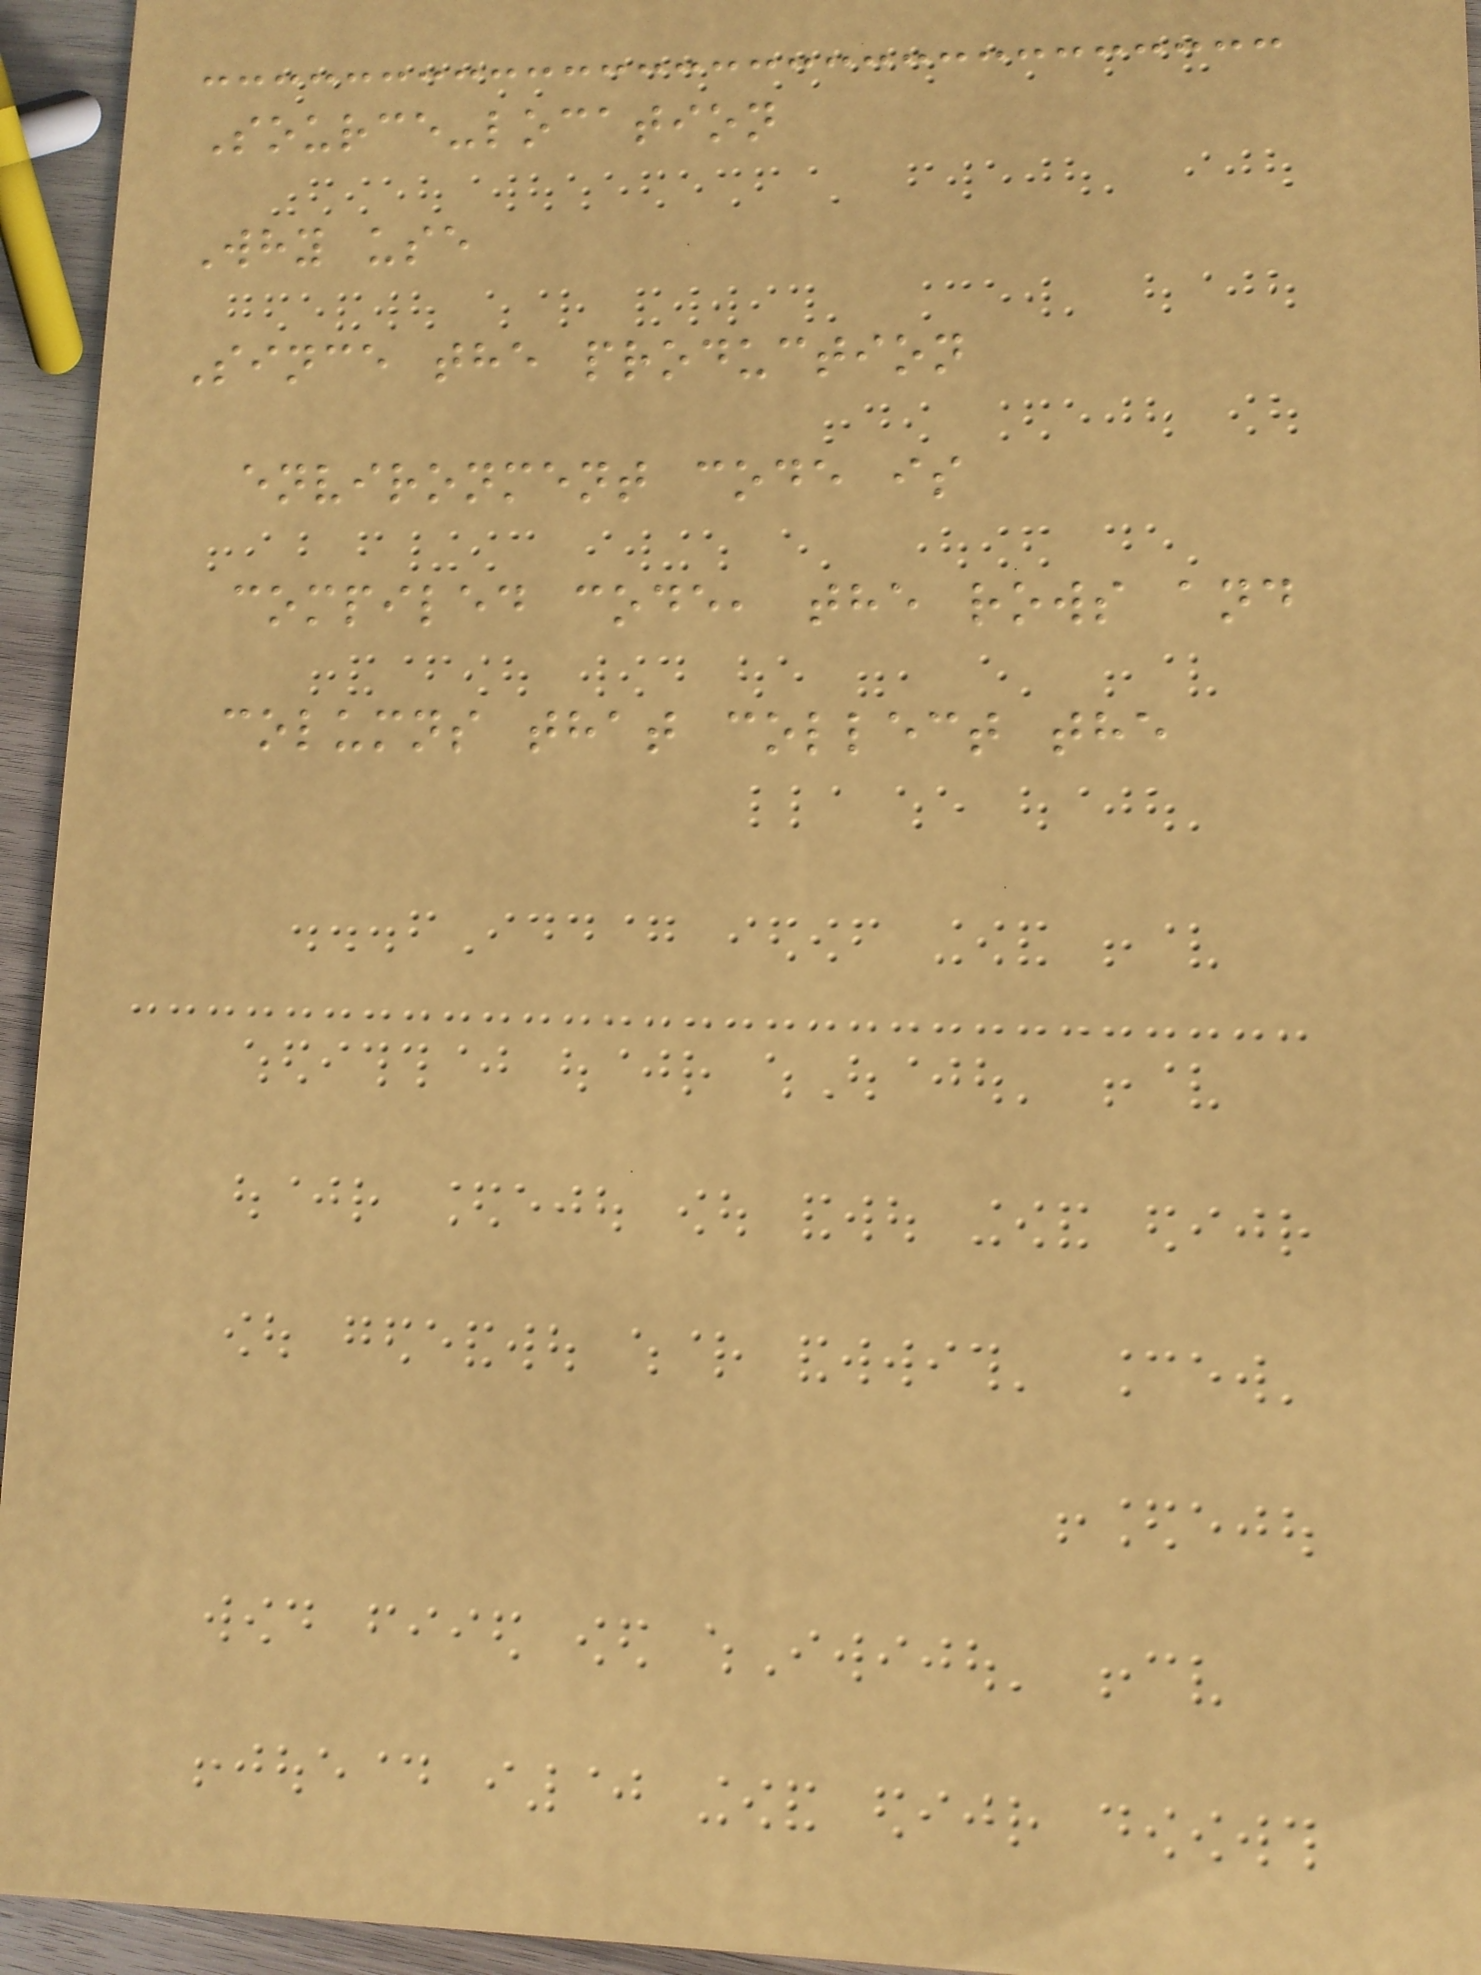Source-location
Why use
Since the production
environment code is
compiled code, the rows and
columns that collect the
